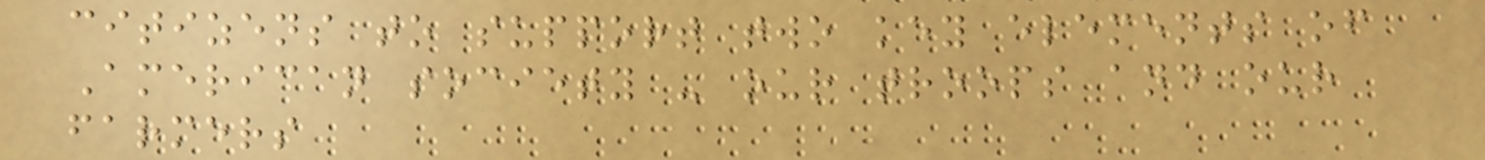citizens to support two key elements of
American society - our troops and our
farmers
